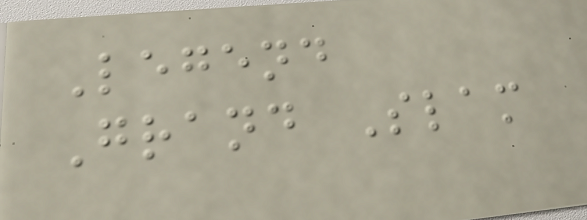Legend
Grand Slam
